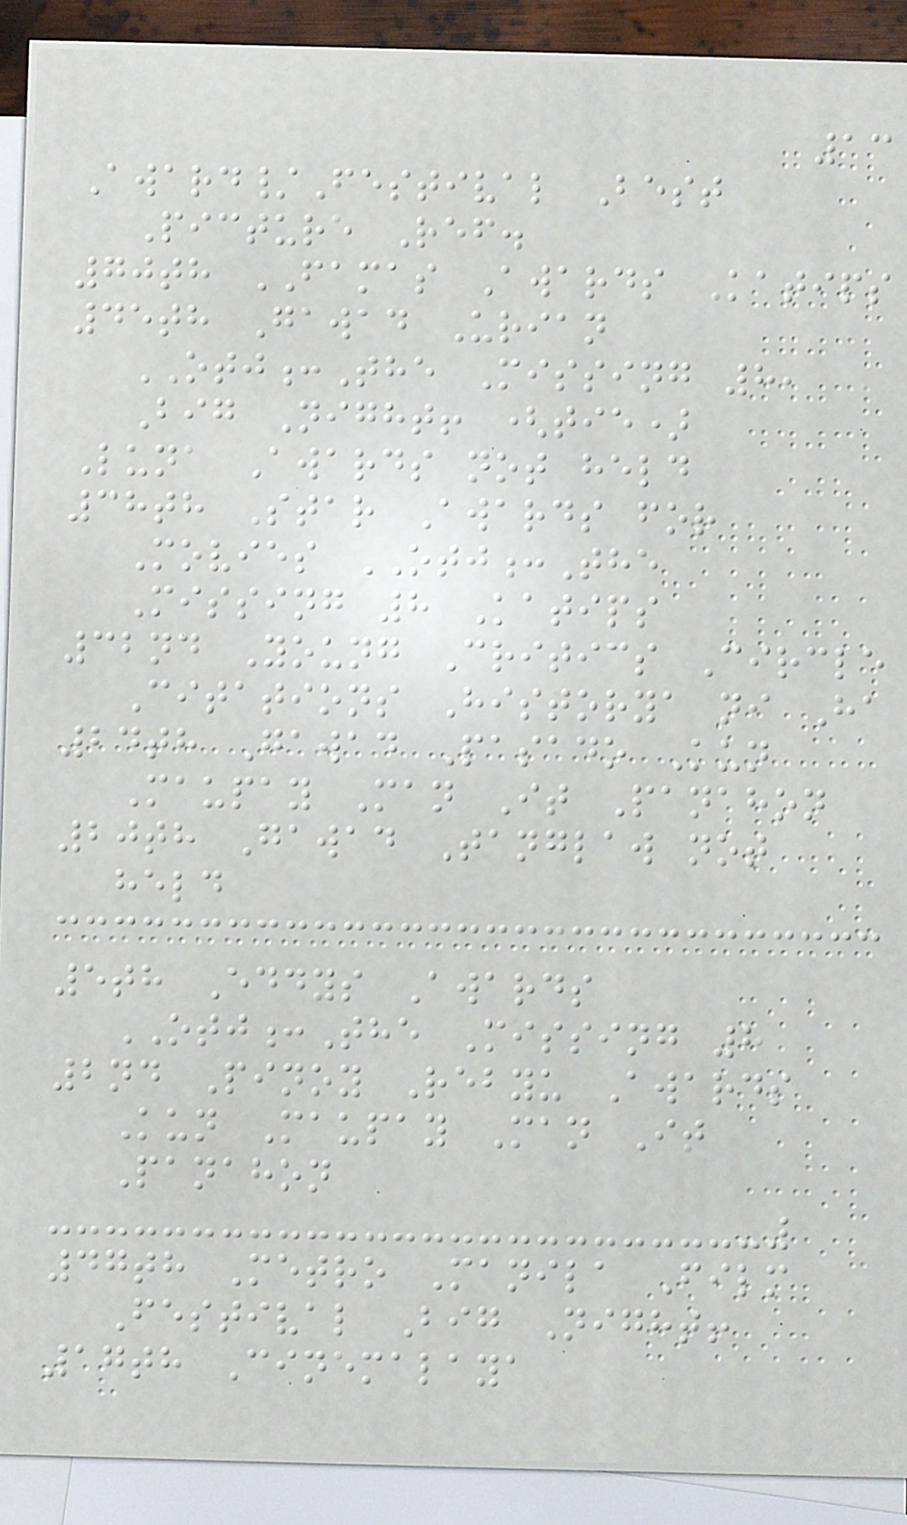13
Award/Festival Best
Picture Ref.
70th FAMAS Awards Katips
45th Gawad Urian
OTJ:The Missing 8,
Big Night! (tie)
Luna Awards not held
38th Star Awards for
Movies OTJ:The
Missing 8 Katips
32nd Young Critics Circle
Citations Historya ni Ha
24th Gawad Pasado Kun
Maupay Man It Panahon
20th Gawad Tanglaw not
held
5th Eddys Awards
OTJ:The Missing 8
2nd Pinoy Rebyu Awards
Kun Maupay Man It
Panahon
47th Metro Manila Film
Festival Big Night!
17th Cinemalaya
